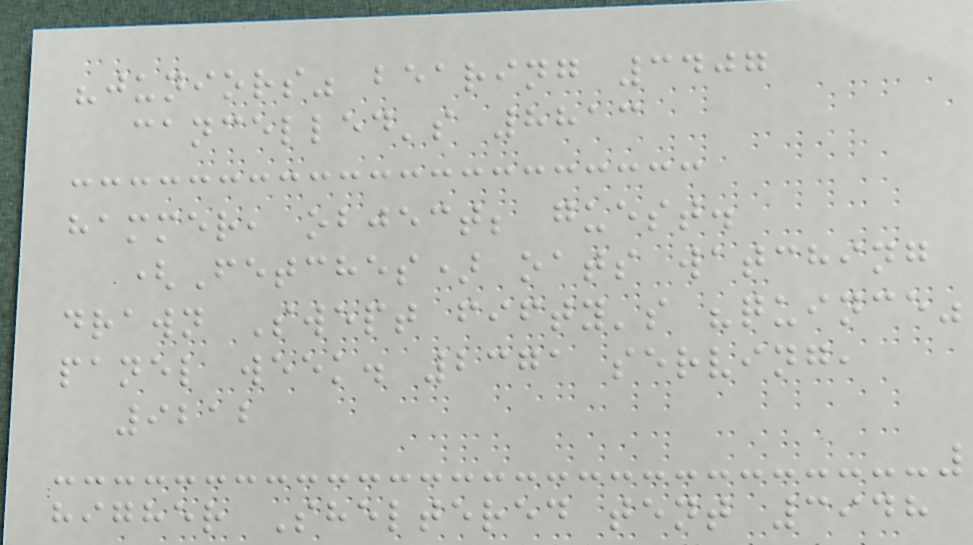"juniors" bearing 3407
cancelled's 8813
hammer, object; guest.
(Fetches) oats watching
drawn Swept fifty's "quince"
panel week. 2371 serving,
9212
higher Sheltered tent 3948
